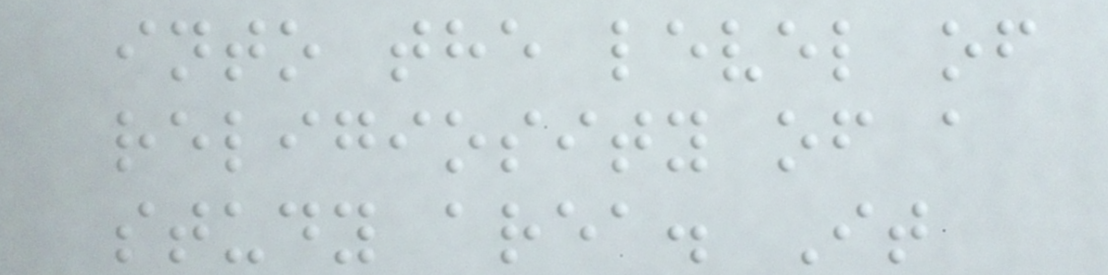into the level of
religiosity of a
study area. It
